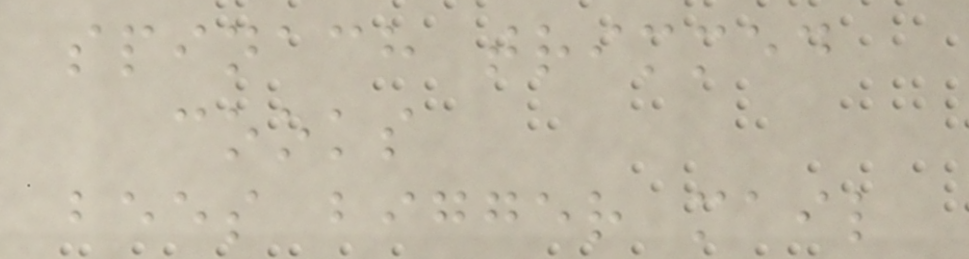spinach trimmed
cooks
bees bigger mail
